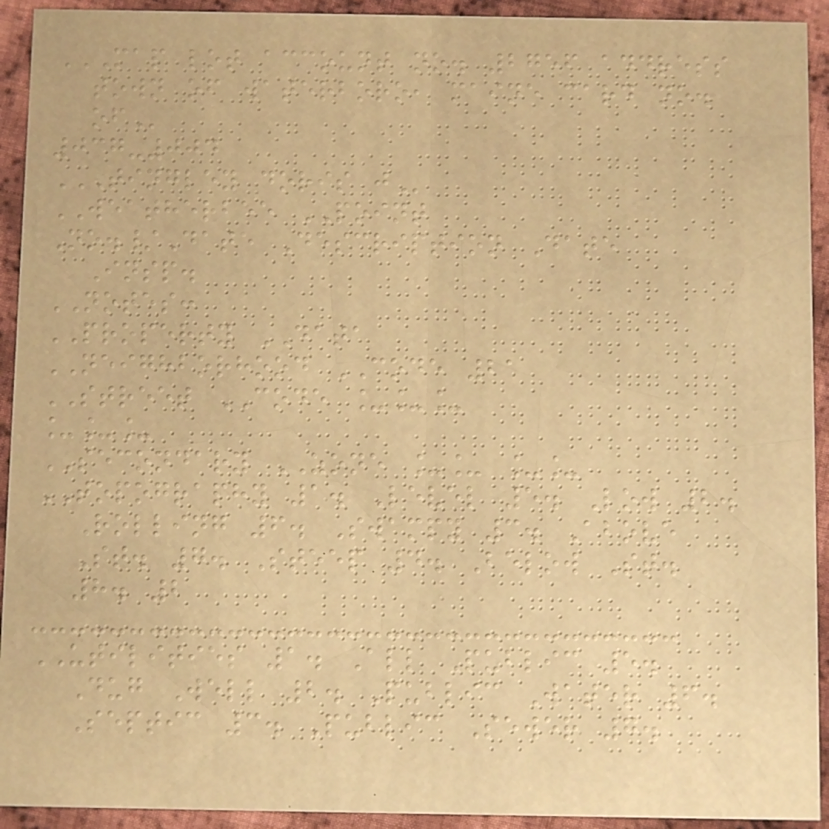MAP LOT ACCOUNT NO. 2756 ADDRESS
TOWN OF WATERBORO, MAINE CARD NO.
OF
037-004
TINGLEY DORIS J
WEATHERBEE POINT
No./Date Description Date
Insp.
NOTES:
PROPERTY DATA
NEIGHBORHOOD CODE 21
STREET CODE ___
___
SECONDARY ZONE __ __
TOPOGRAPHY 1. Level 5. Low 2.
Rolling 6. Swampy 3. Above
St. 7. Steep 4. Below St.
8. 2
UTILITIES 1. All Public 5.
Dug Well 2. Public Water 6.
Septic 3. Public Sewer 7.
